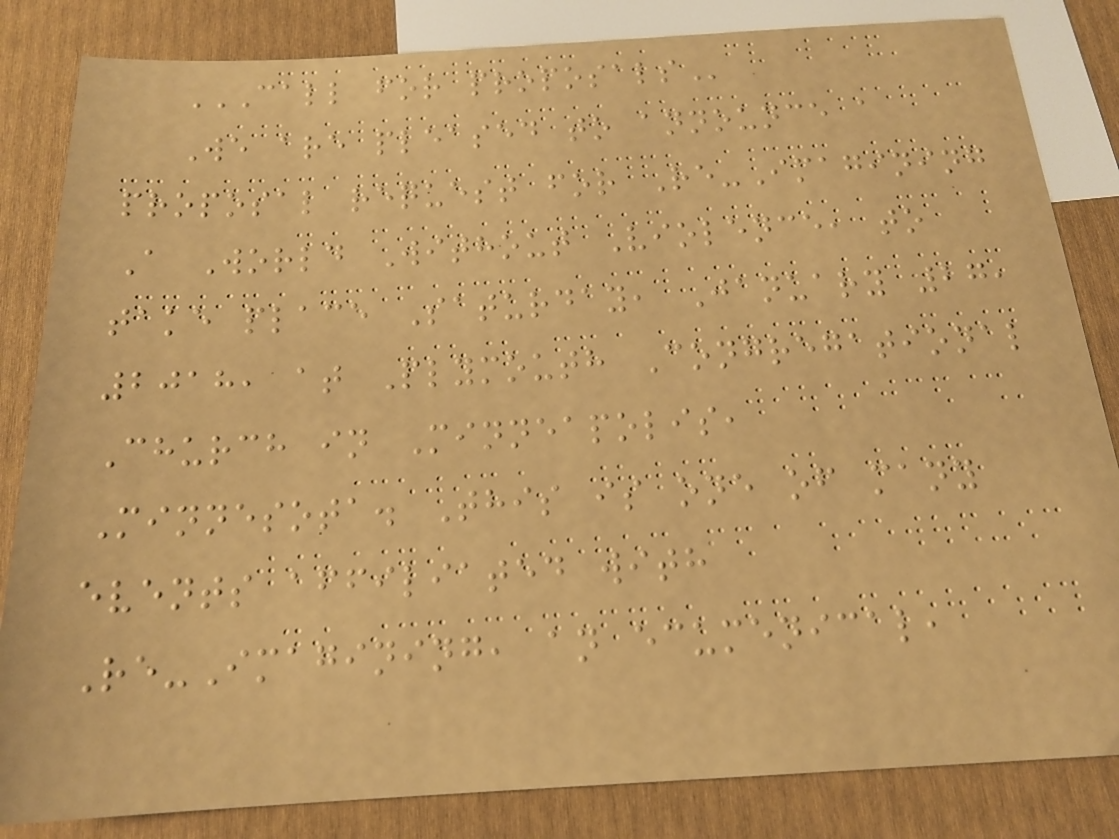CALL FOR PROPOSALS
We are pleased to announce a
proposal request for Re-Imagining
A World Without Violence, to
take place Saturday, January 27,
2018, at Plymouth Congregational
Church in Minneapolis,
Minnesota. This is one of many
events affiliated with
Re-Imagining, an ecumenical,
